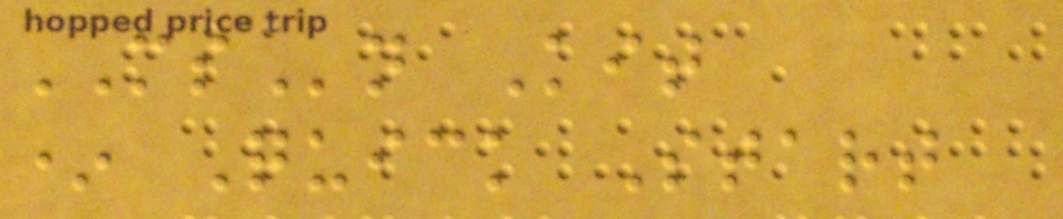MSn Kit
* Quick Start
